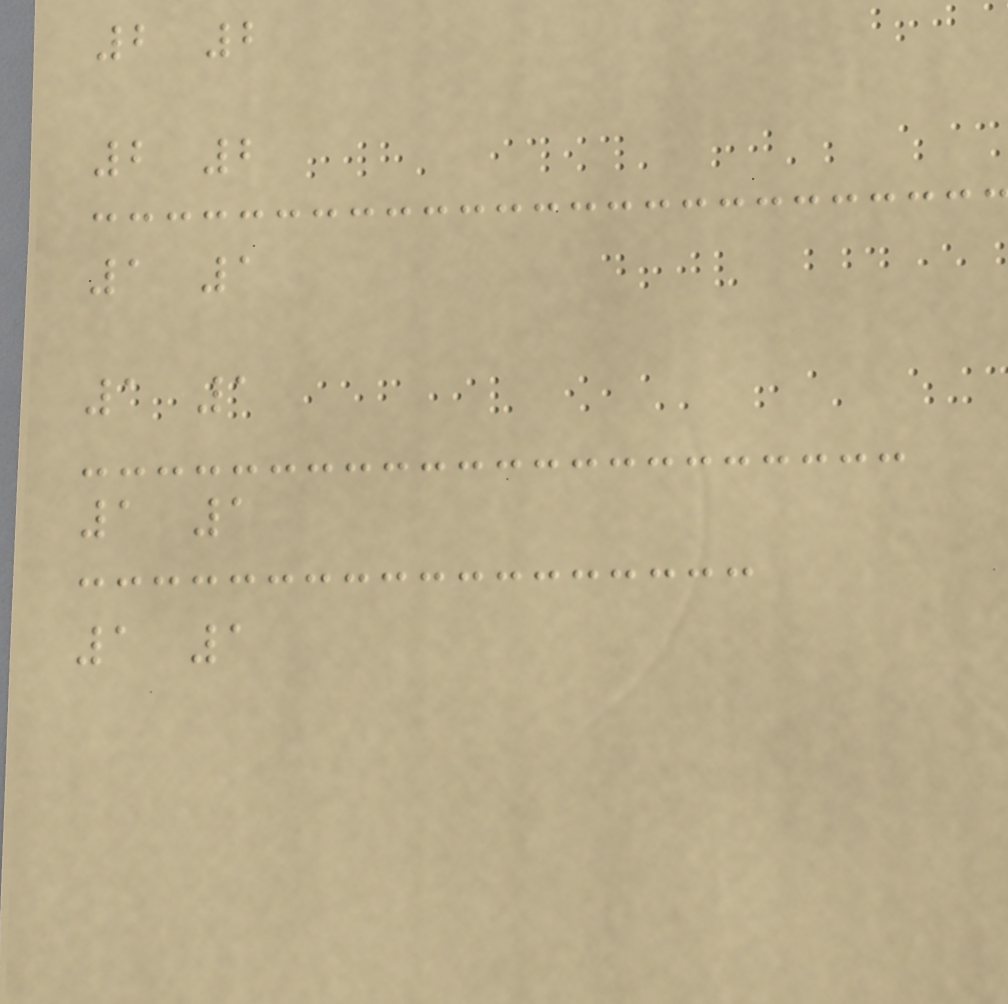2 2
2 2
1 1
1 1
1 1
1 1
